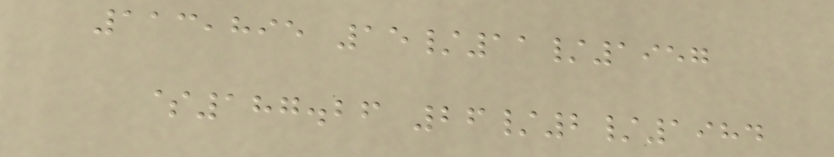113,895 15/11/1957
$187.26 26/2/1984
